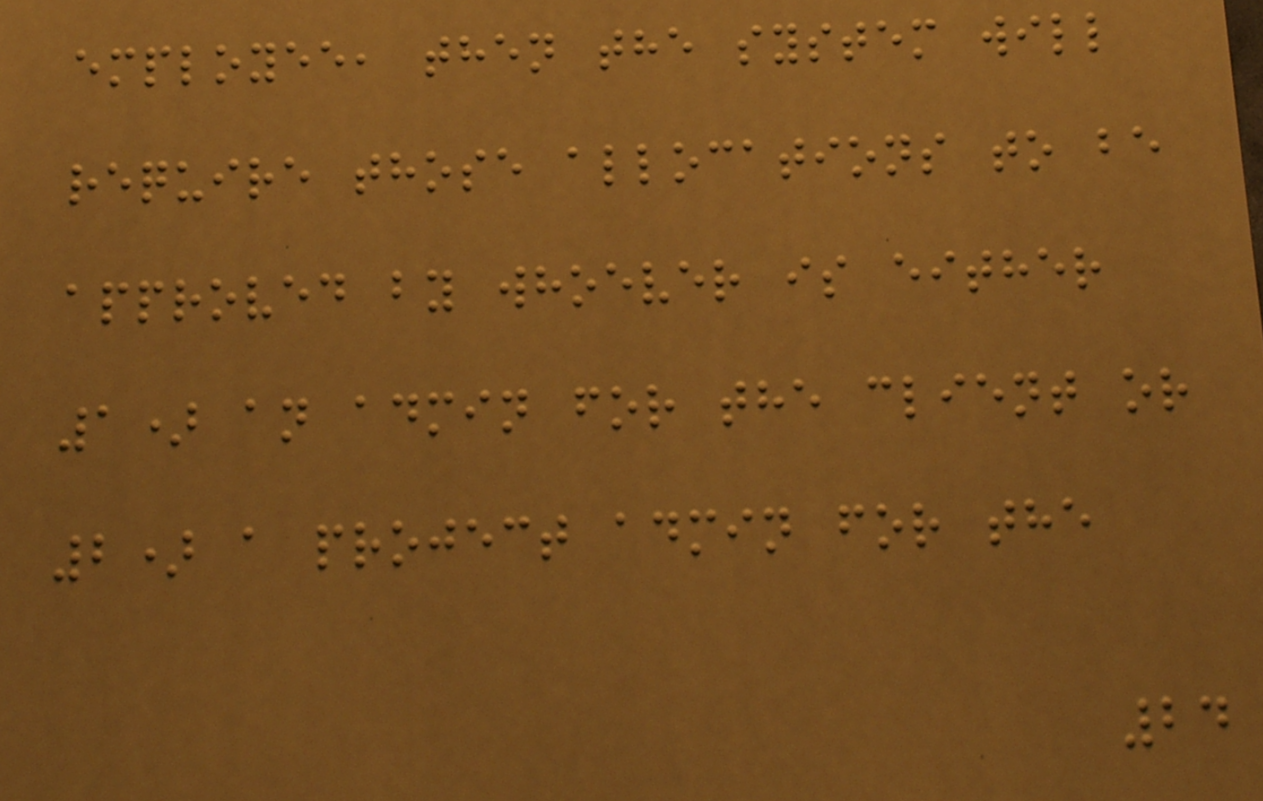employee, then the system will
require those allocations to be
approved by whoever is either
1) an admin for the client or
2) a project admin for the
24
